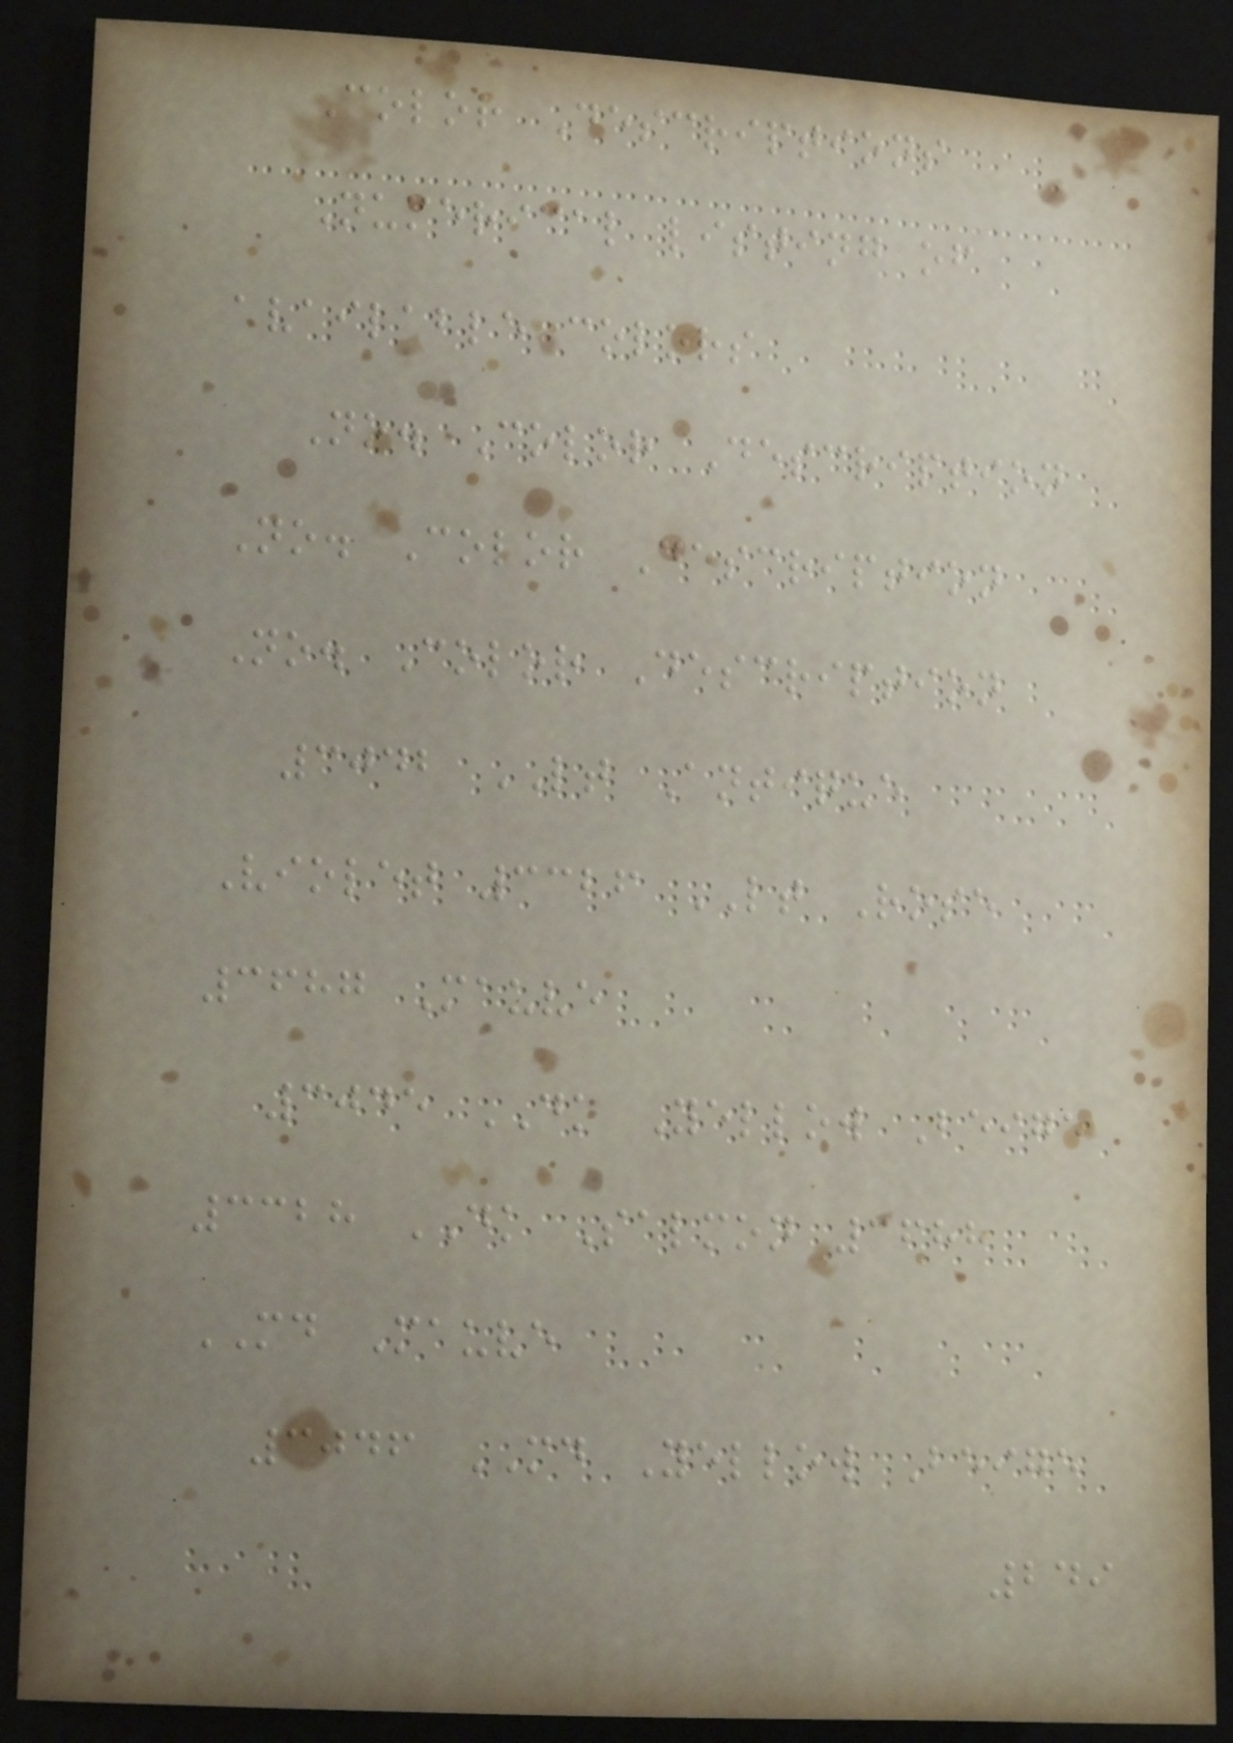Color Descriptions
Numerical listing of
available colors
No. Color Description
No. Color Description
No. Color Description
3042 LT Antique
Violet 3326 LT Rose
3687 Mauve
3045 DK Yellow Beige
3328 DK Salmon 3688
MD Mauve
3046 MD Yellow Beige
249
